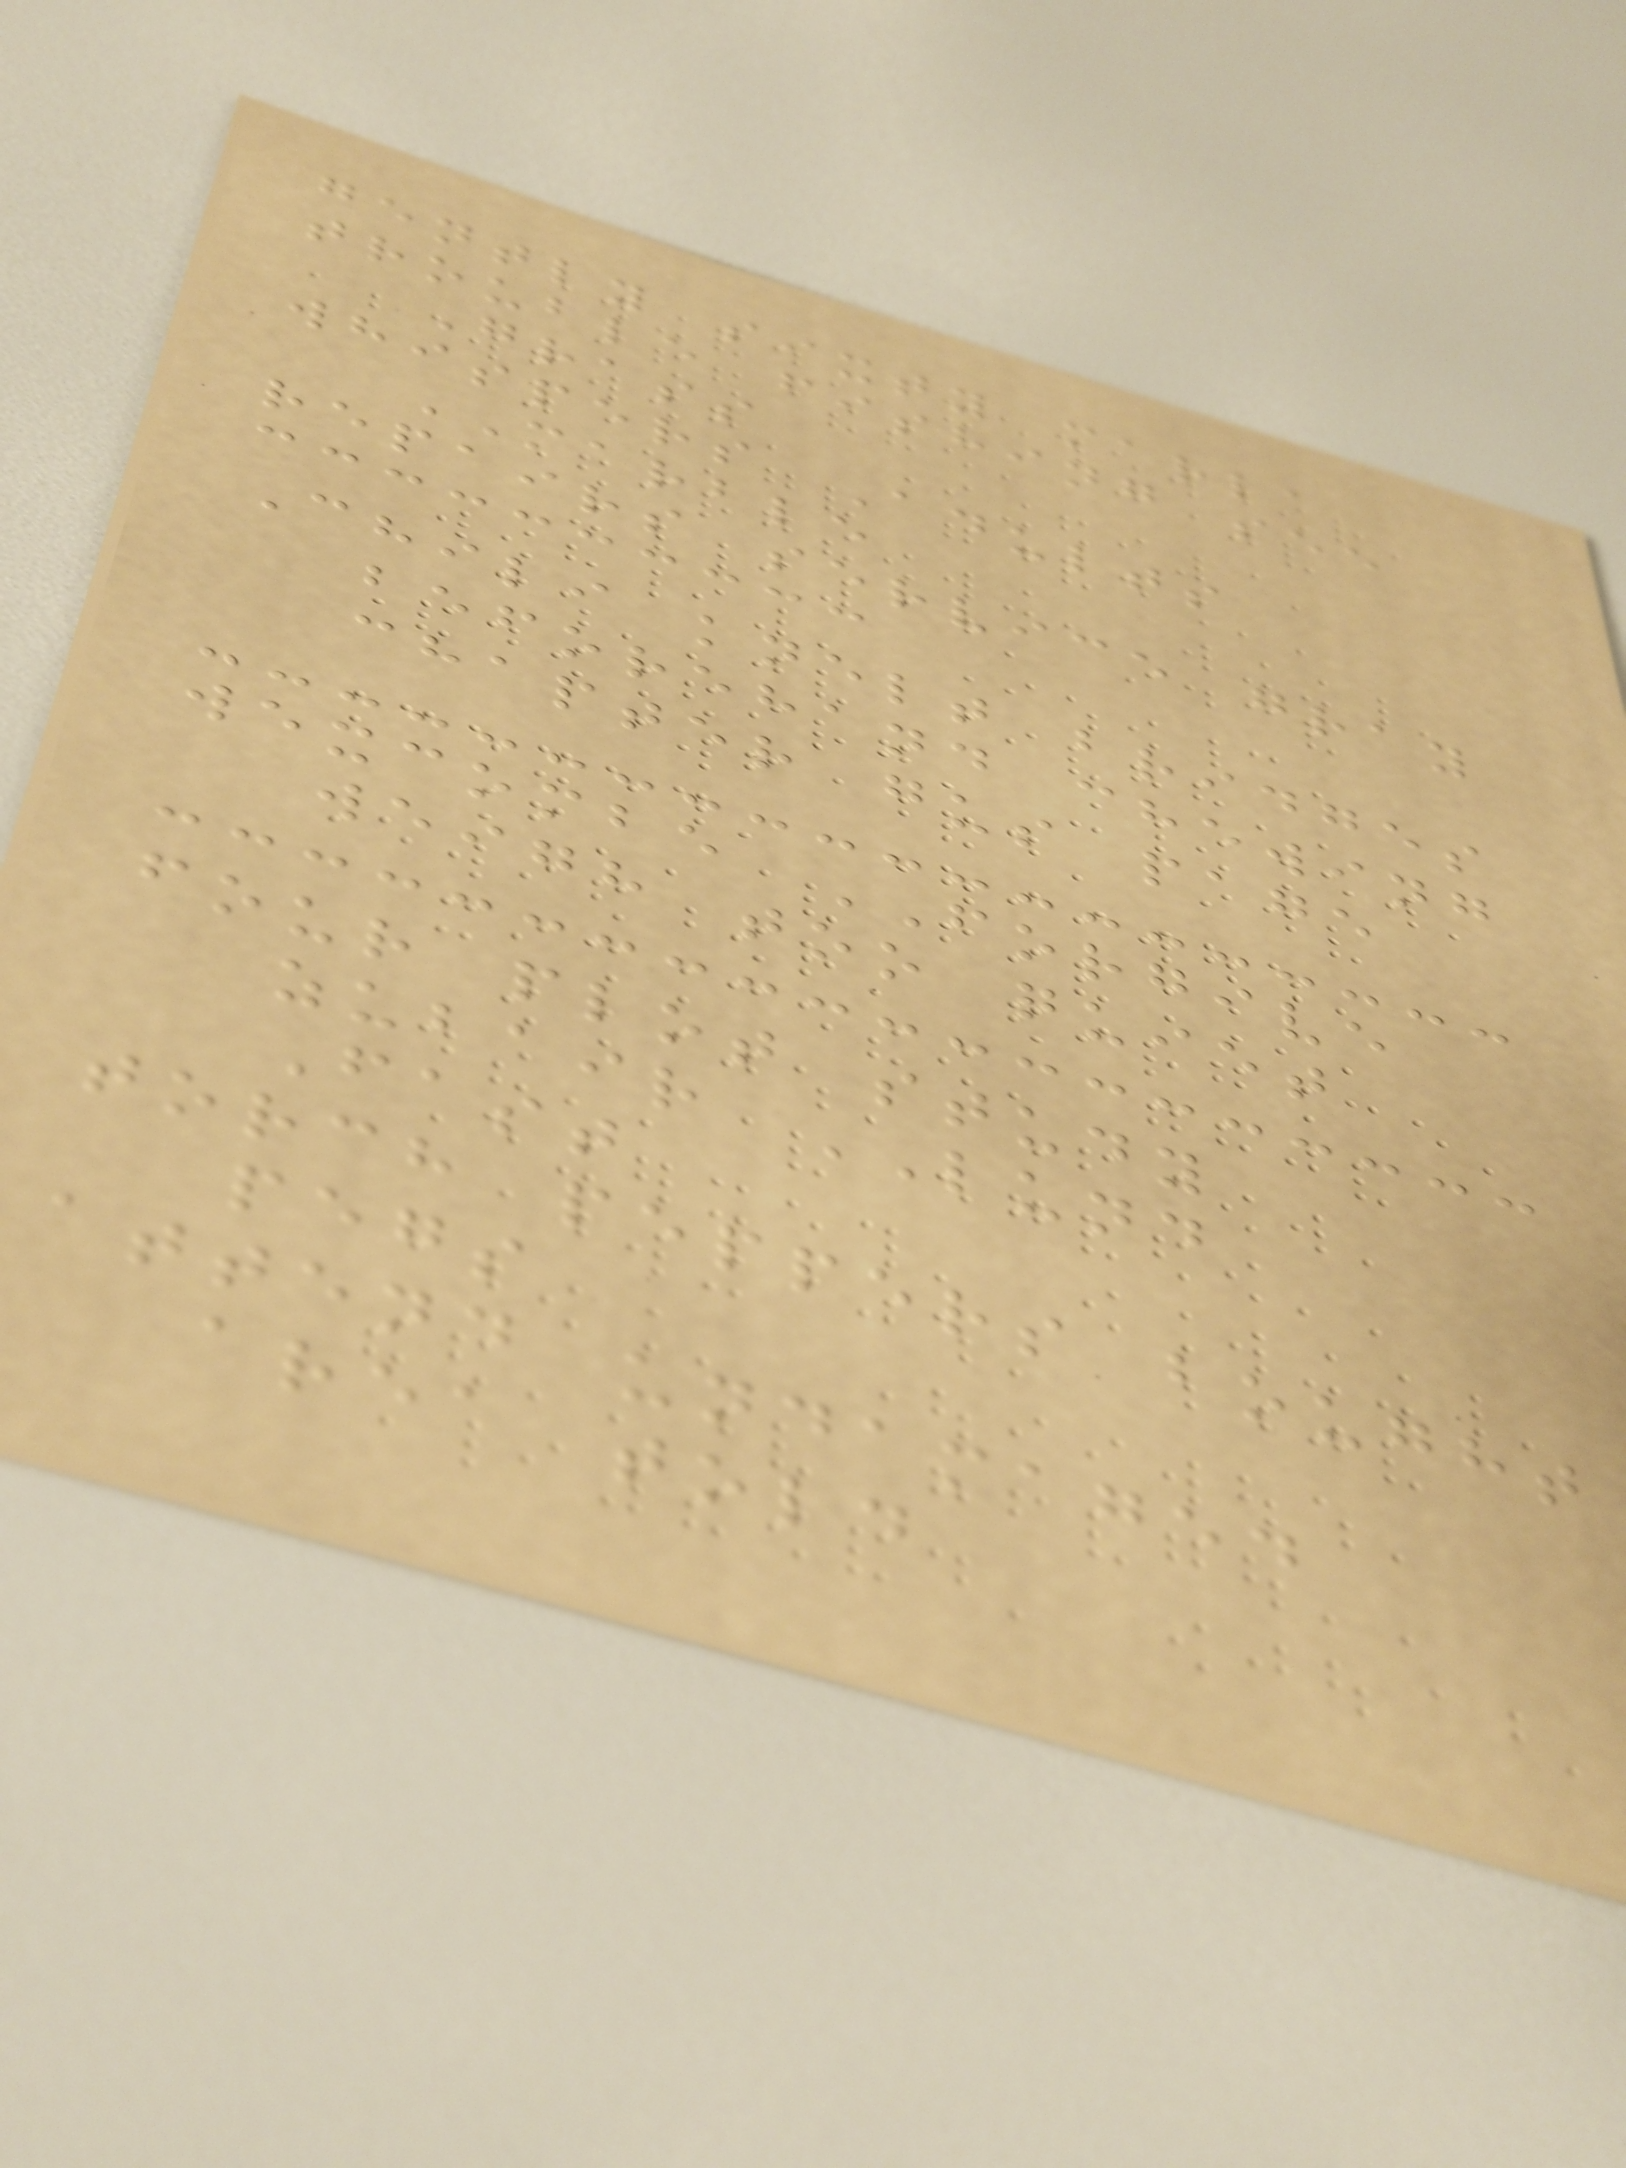gently sixty marla
trouble fishing see
Grass
whispers Adults
MARBLE
repairs service gray
Chili knelt bridges
beforehand chewing
chapter gus page
wexcombe FORGIVE
weigh too quiet
four plot study
zubair LUND
Fast
torch peppers bought
pegs
attend undamaged
area told
